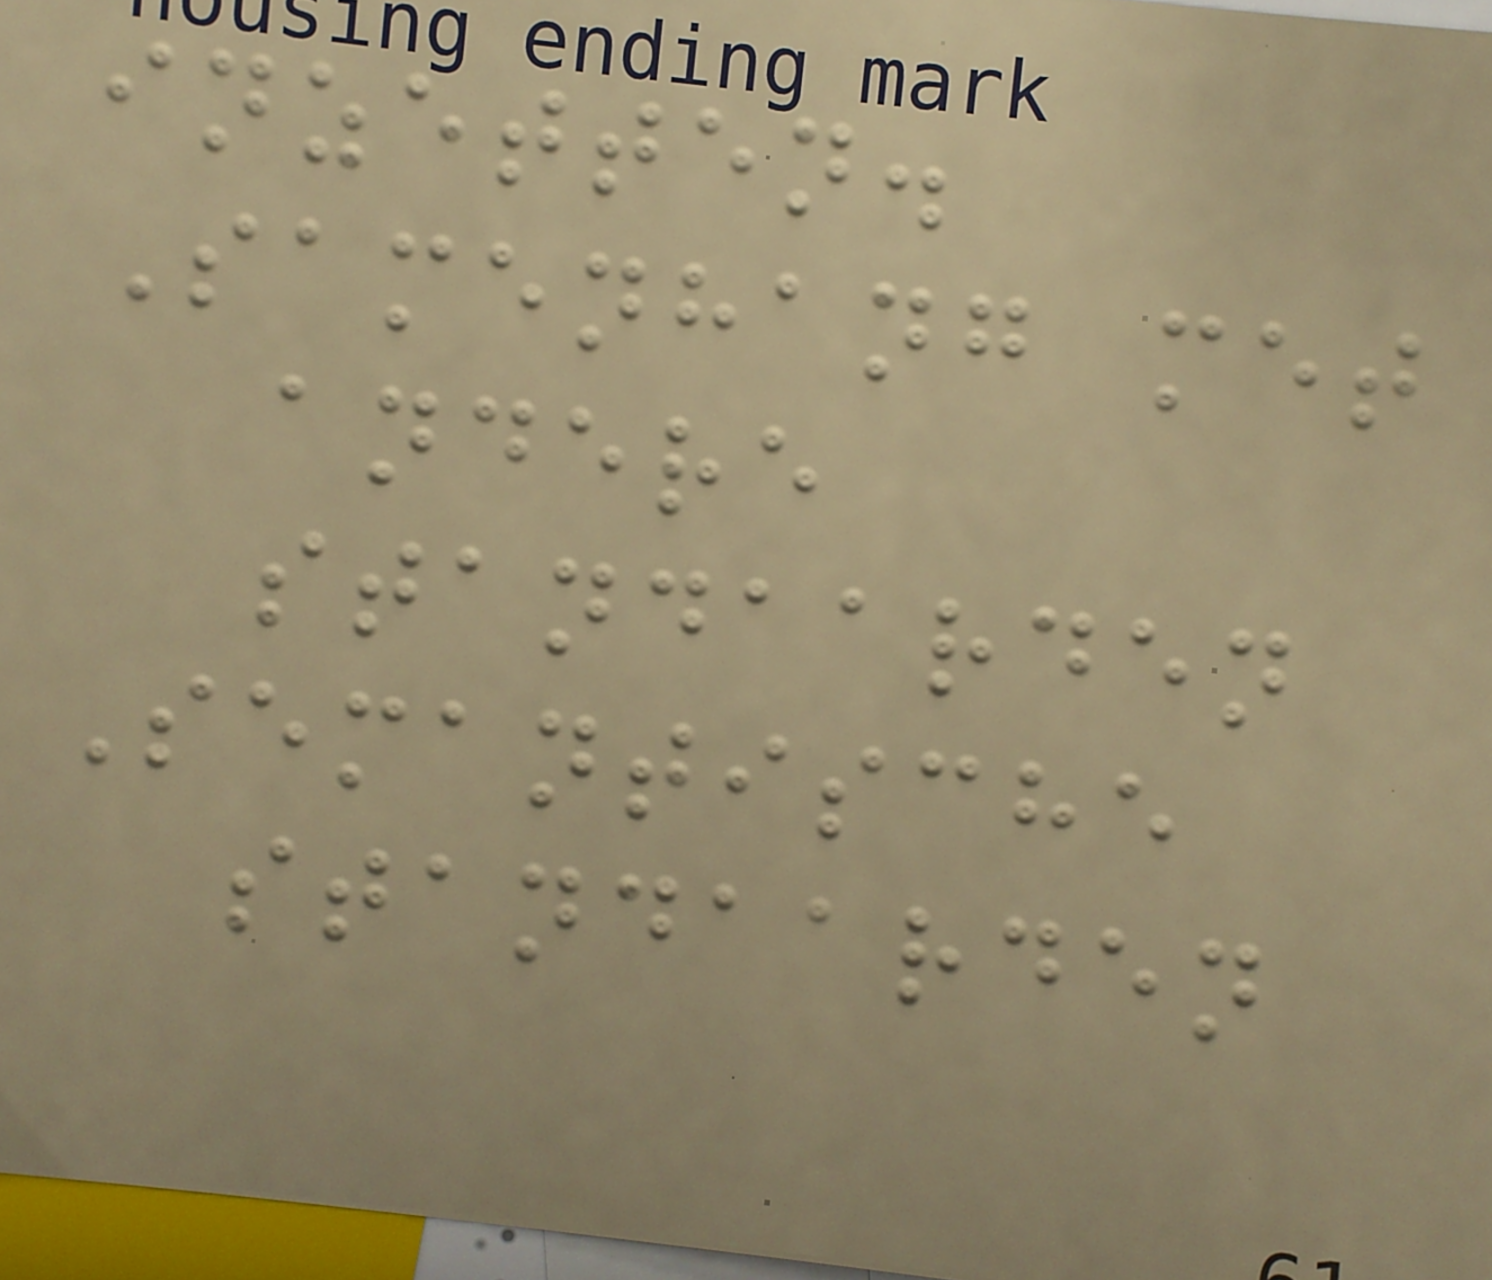inzetten.
Samenhang met
andere
standaarden
Semantische
standaarden
